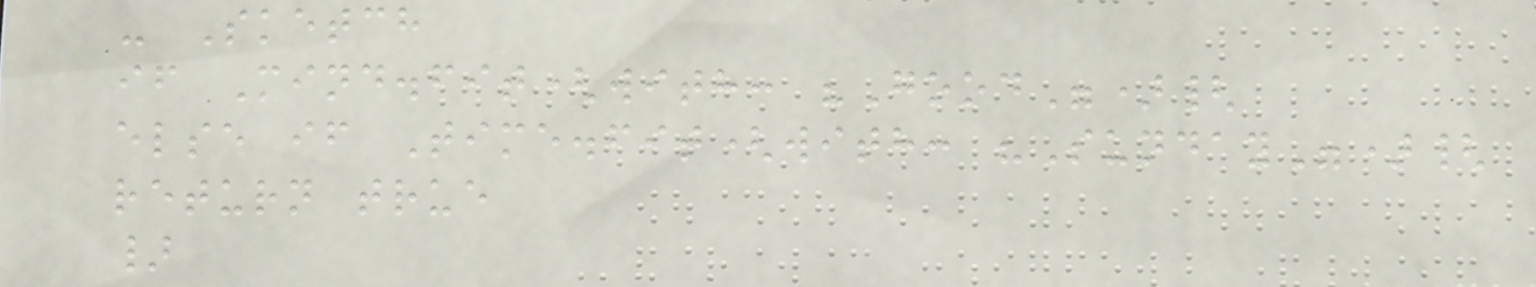- Sketch
if Mind.fit(with: "Good"){
else if Time.fit(with: "Sunday"){
return true
}
